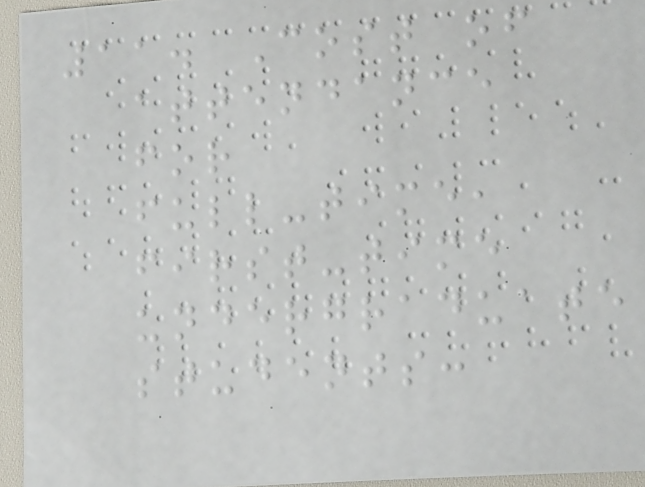11. Cost of
attendance
for
full-time,
first-time
undergraduate
students:
